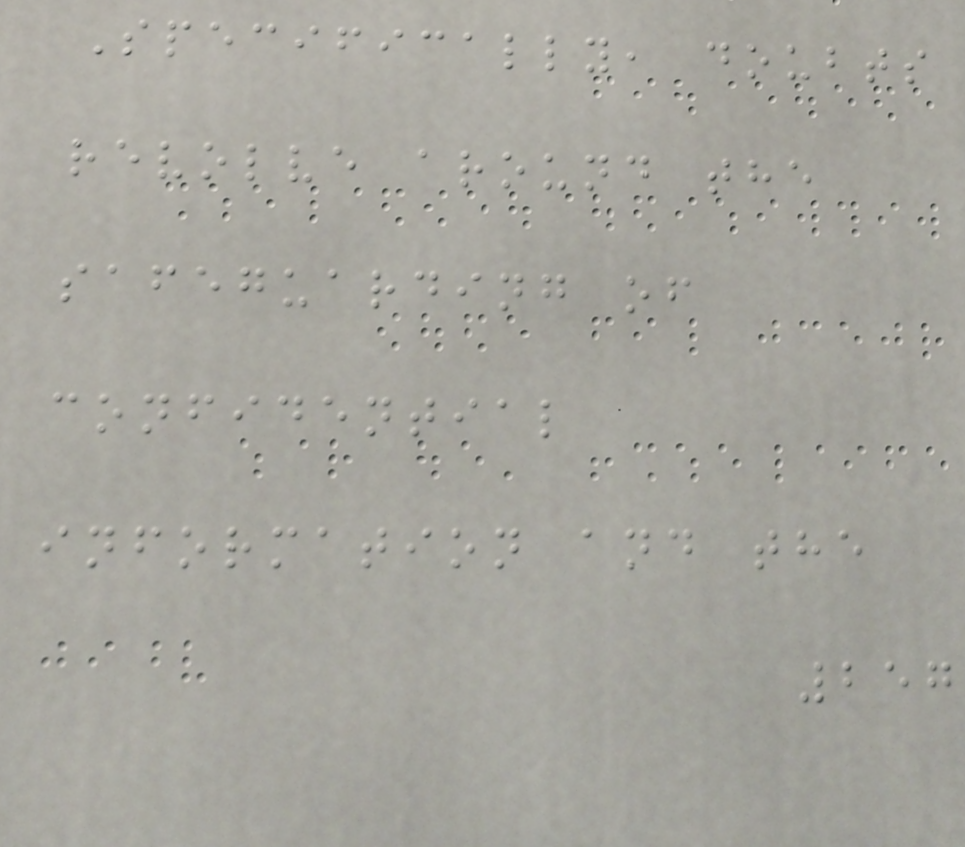Specifically, doubts
revolve around the
safeguarding of
confidential
information and the
257
